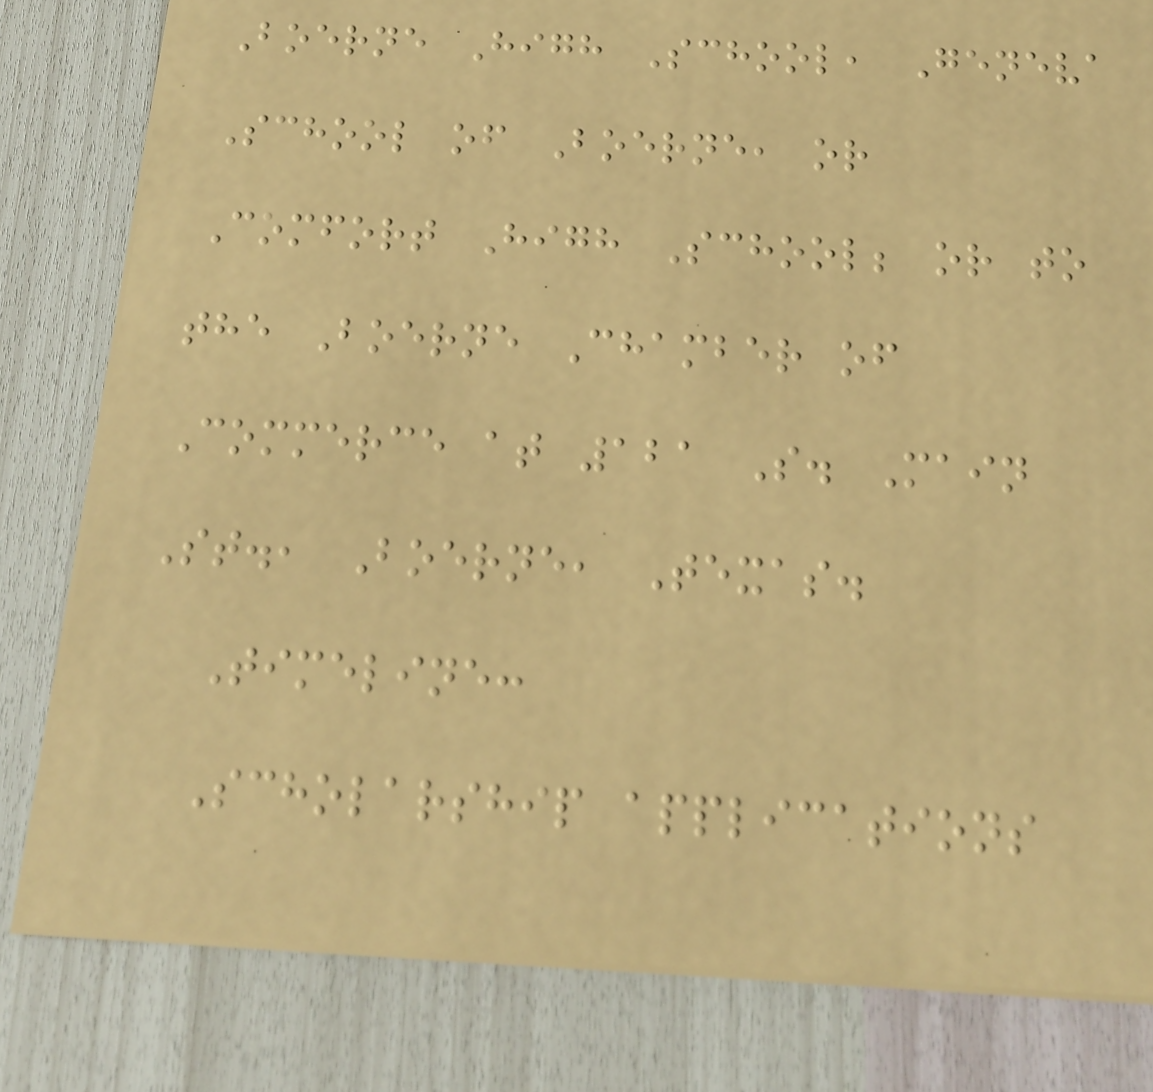Boerne High School, Geneva
School of Boerne, or
Comfort High School; or to
the Boerne Chamber of
Commerce at 121 S. Main
St., Boerne, Texas.
Timeline:
Scholarship applications
